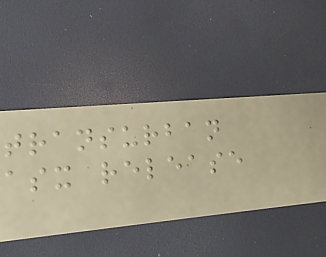transurban
asx release
